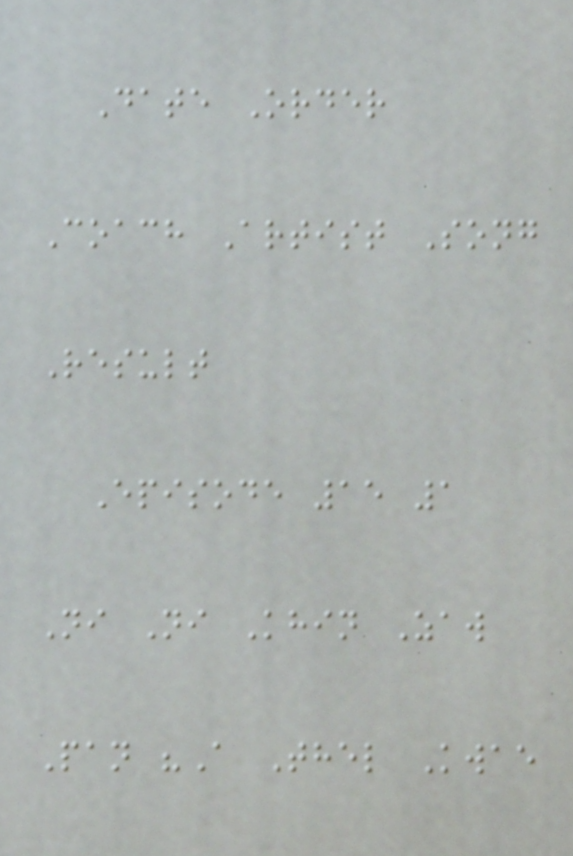Date Order
Coach Artist Song
Result
Episode 15 1
Ni Ni Khin Zaw
Pan "A Thel Kwae
